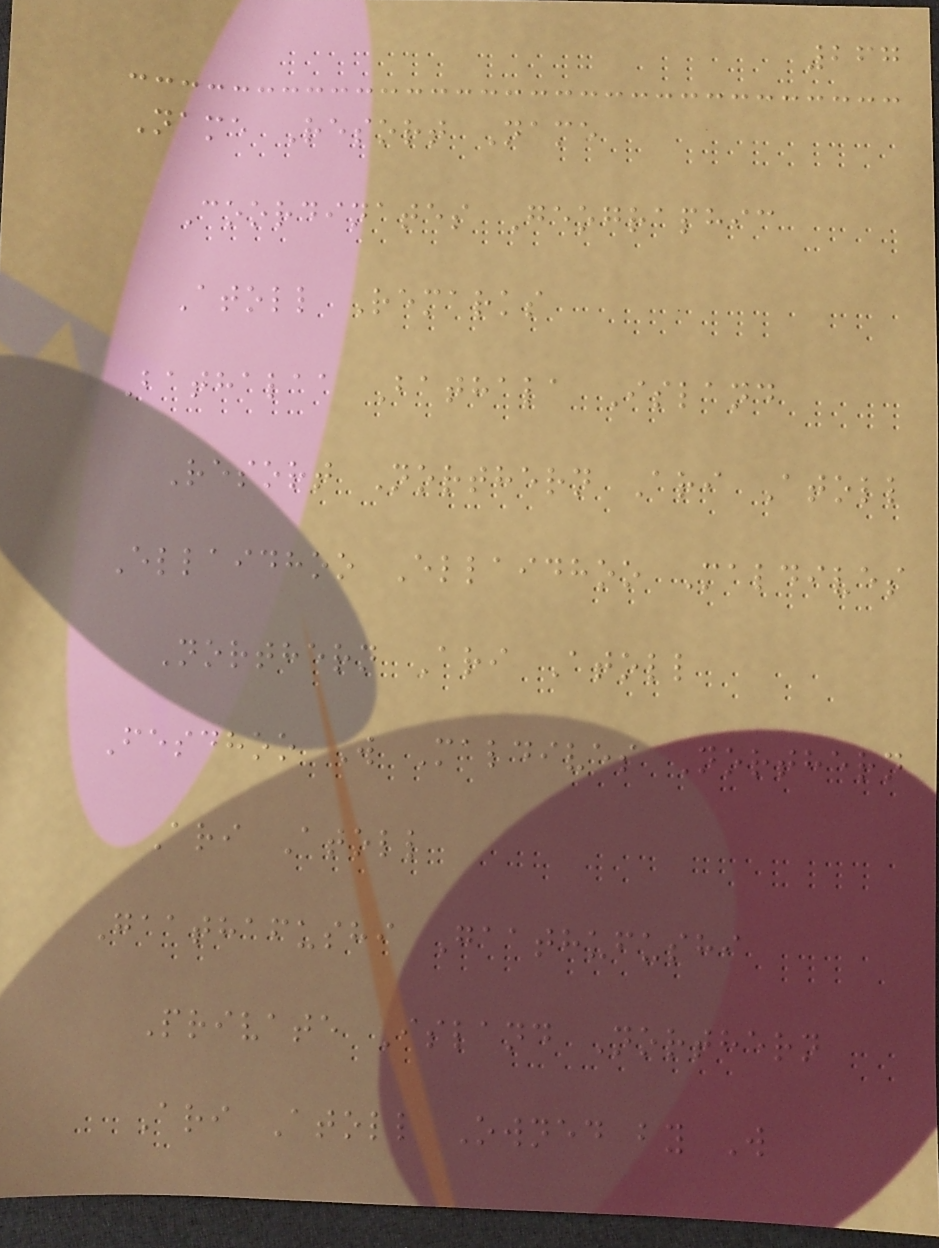267
Name Resort Name
Coordinates Geographic
Atoll Remarks
Bathalaa Bathala Island
Resort Northern Ari Atoll
Ellaidhoo Ellaidhoo Maldives
Northern Ari Atoll
Fesdhoo W Maldives Northern
Ari Atoll
Gaathafushi Gaathufushi
Private Island Northern
Ari Atoll Owned by W
